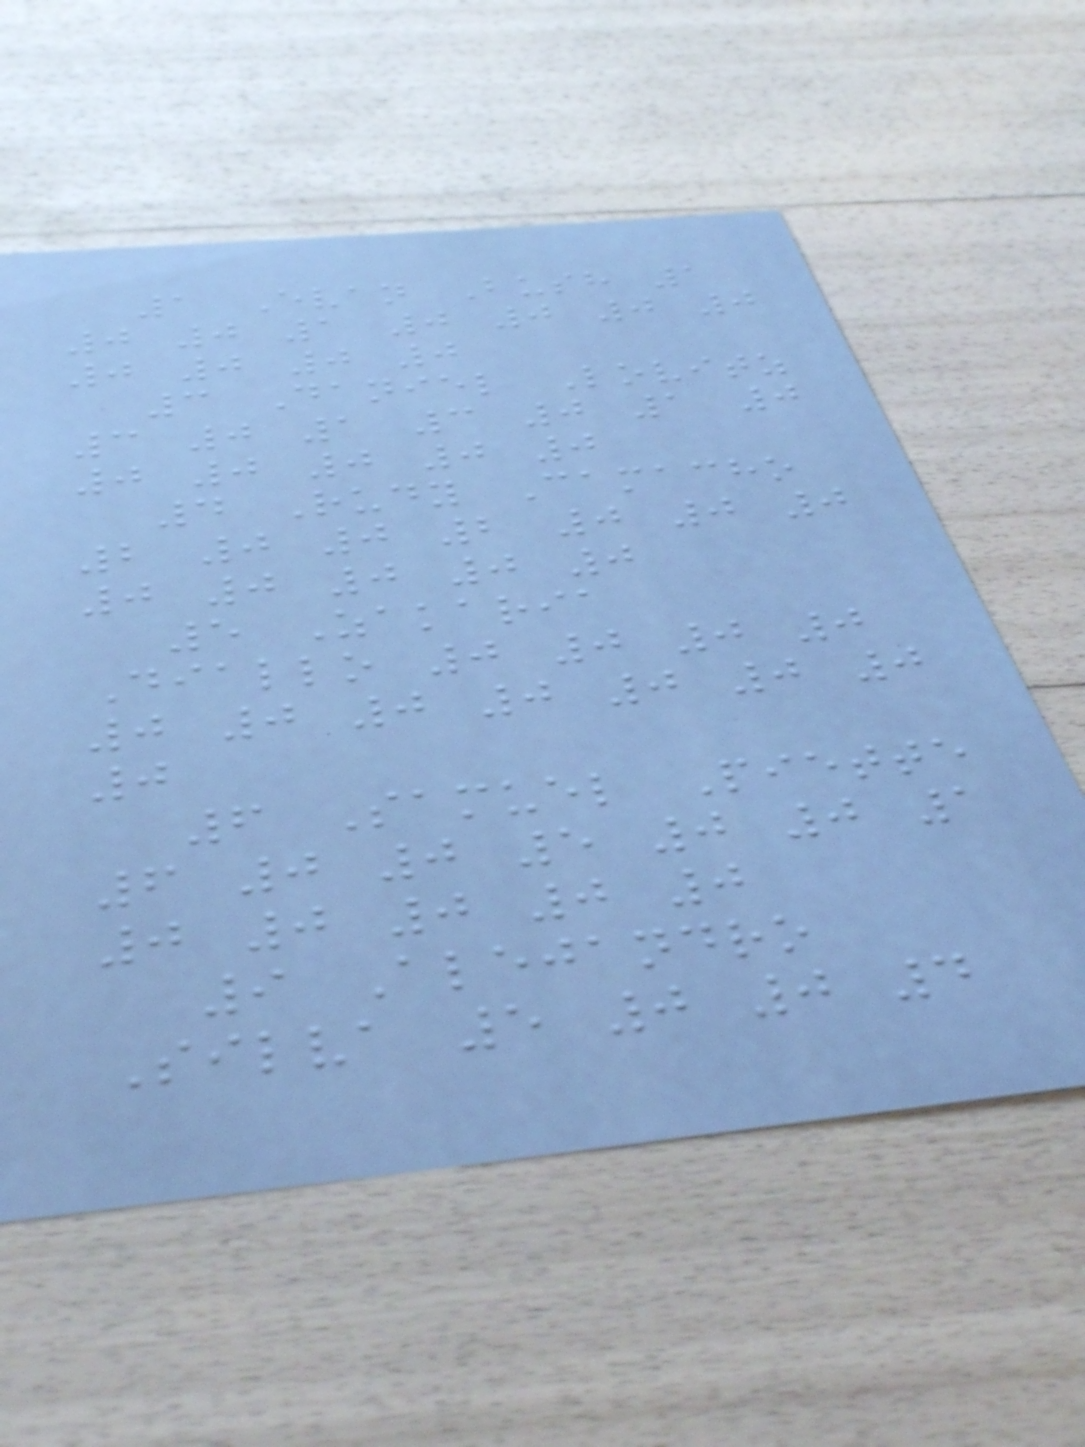1 Evan Bush 1
0 0 1 0 0 0 0
0 0 0 0
3 Daniel Lovitz
3 0 1 3 0 1 0
0 0 0 0 0
4 Rudy Camacho
2 0 0 2 0 0 0
0 0 0 0 0
5 Zakaria
Diallo 0 0 0 0
0 0 0 0 0 0 0
0
6 Samuel Piette
6 0 0 5 0 0 1
0 0 0 0 0
9 Alejandro
Silva 5 0 0 4
